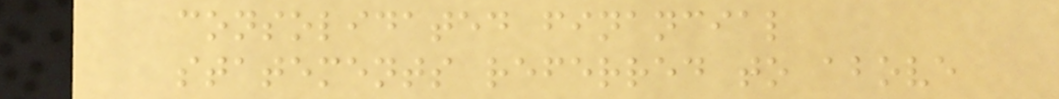consolidated financial
statements referred to above
